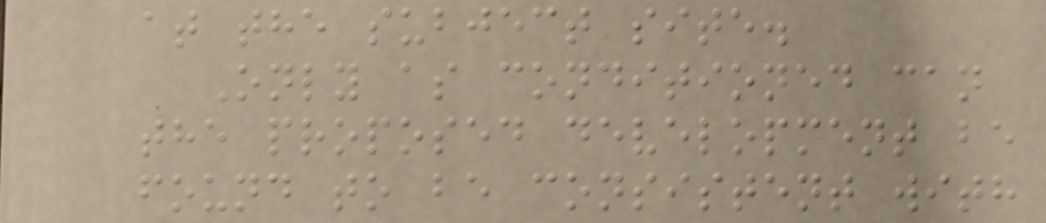at the subject site.
Only as conditioned can
the proposed development be
found to be consistent with
